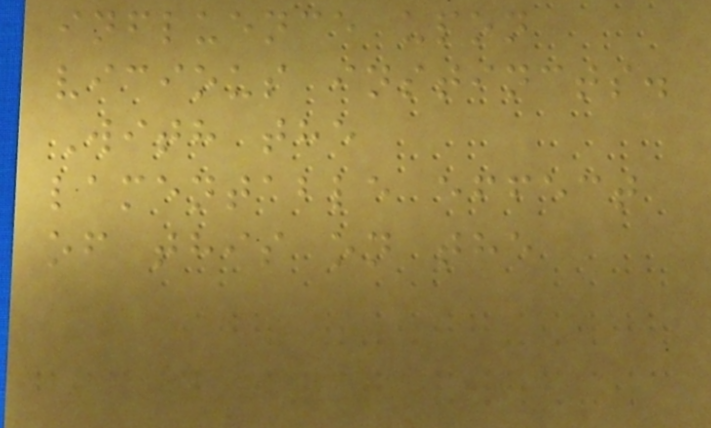influence upon
vicious instincts.
With the
lamentable effect
of this on the
